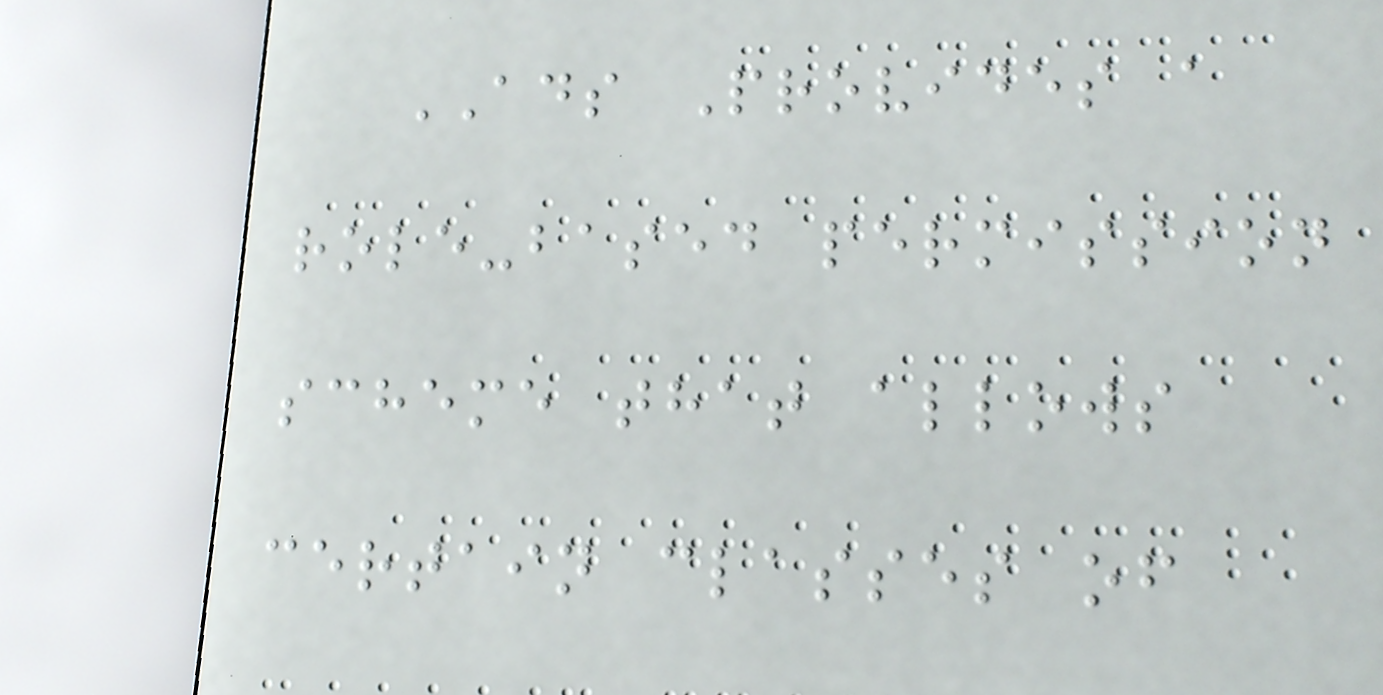ADS Provides a
role-based permission
scheme that allows
certain classes of
